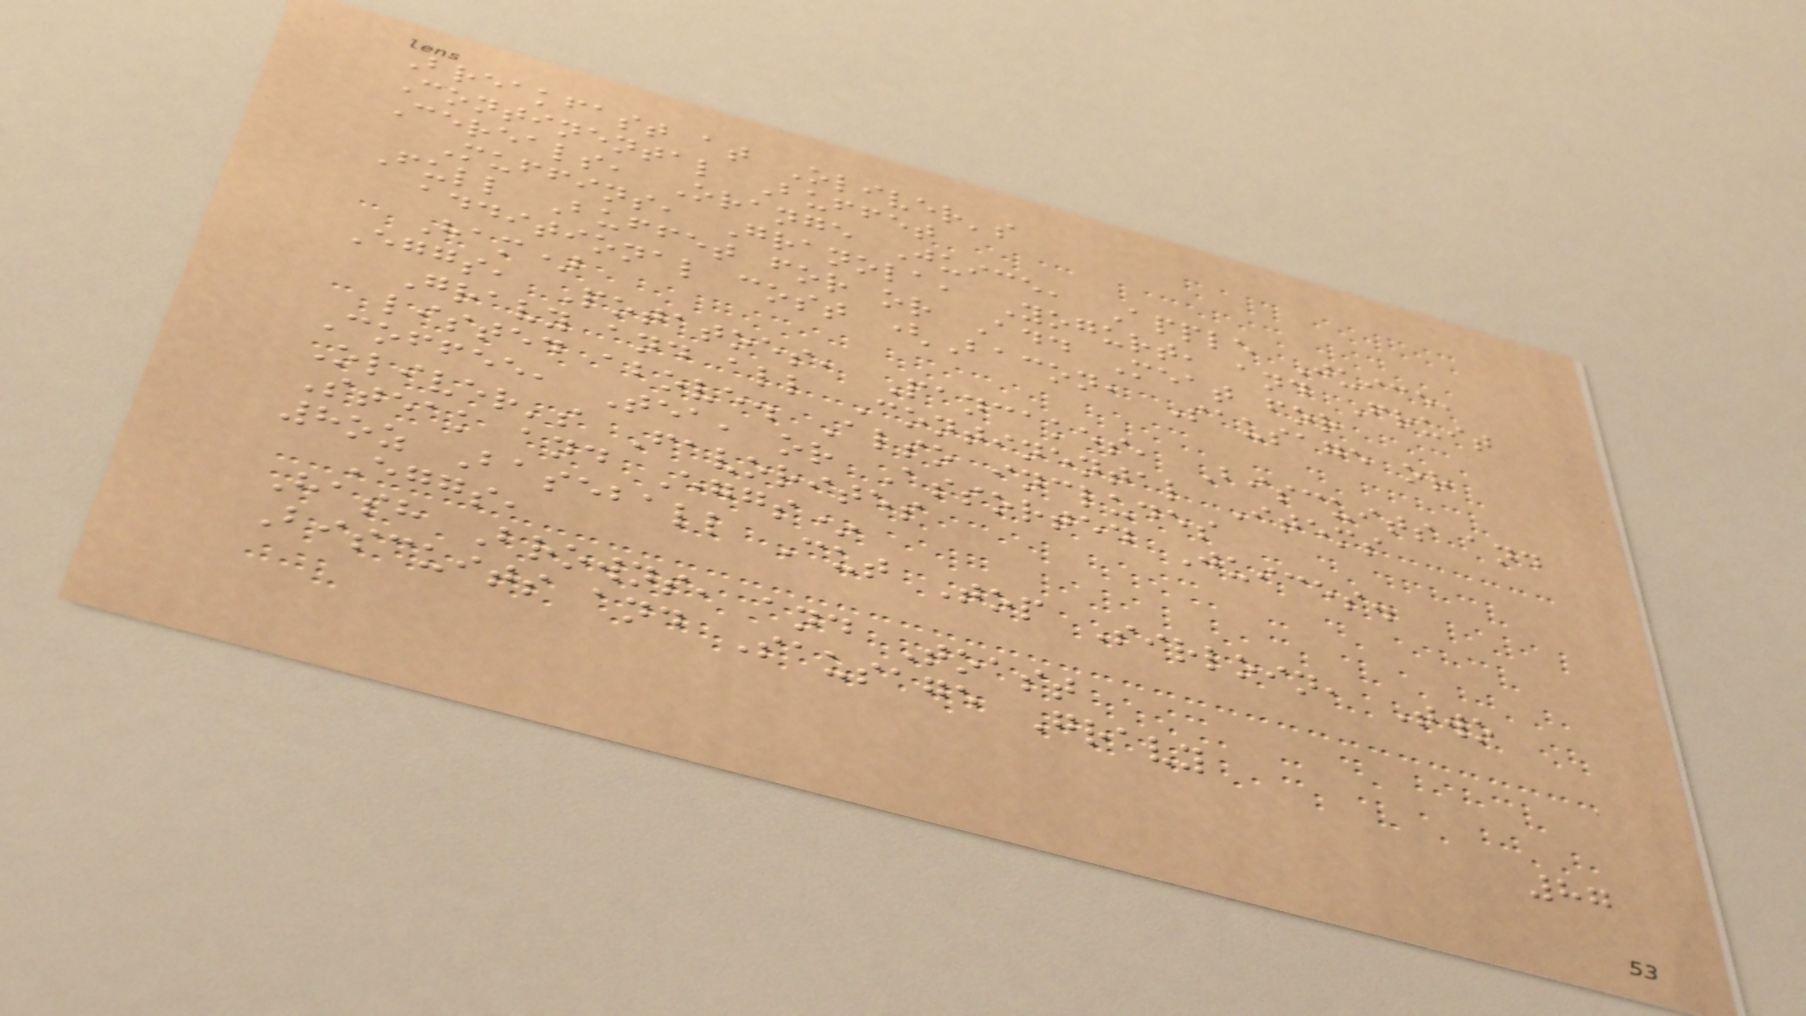Breakfast at Oliver's
Continental Buffet
Cereals, Orange Juice, Apple Juice,
Muffins, Granola, Yogurt, and Fruit
Full Buffet for or Add Meat for
additional cost (Bacon, Sausage or
Ham)
Eggs, Potatoes, Pancakes, Biscuits and
Gravy and all Continental Items
listed above. Also includes
Coffee, Tea, or Assorted Juices.
Oliver's Favorites
Steak and Eggs*
8oz Baseball Cut Top Sirloin, Two
Eggs,
Hash Browns, and Toast
Biscuits and Sausage Gravy
87
